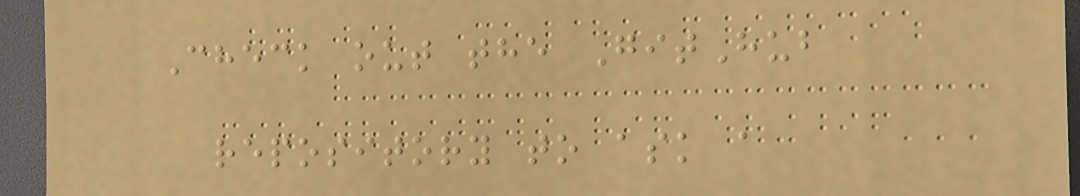Check out the GitHub
repository to ask a
